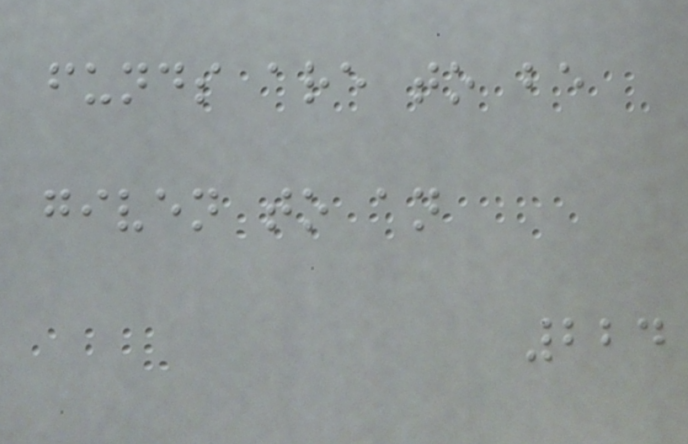funds are to be
given to an
224
